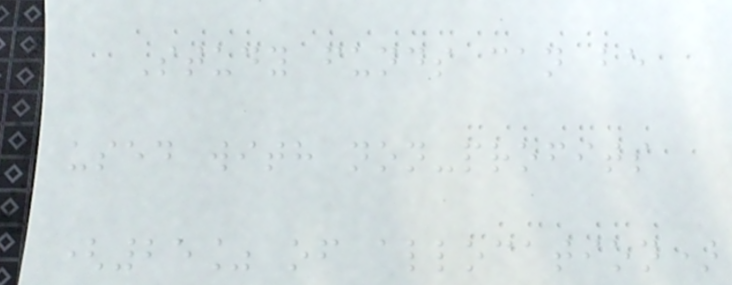Study funds can be
used with non-profits
(25% of allocation)
